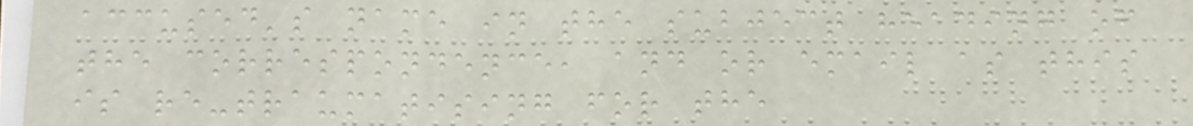accused's name in the subject heading of
the correspondence, and or email as this
is re-traumatising for the
